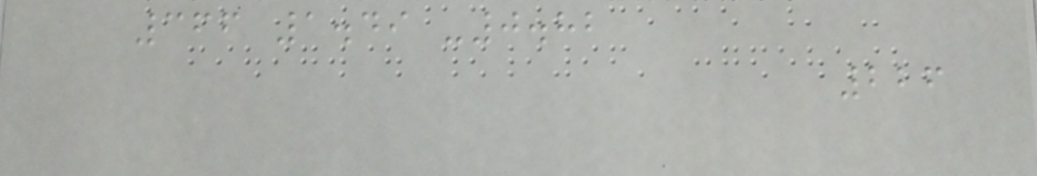366 1.49 -0.82
226
